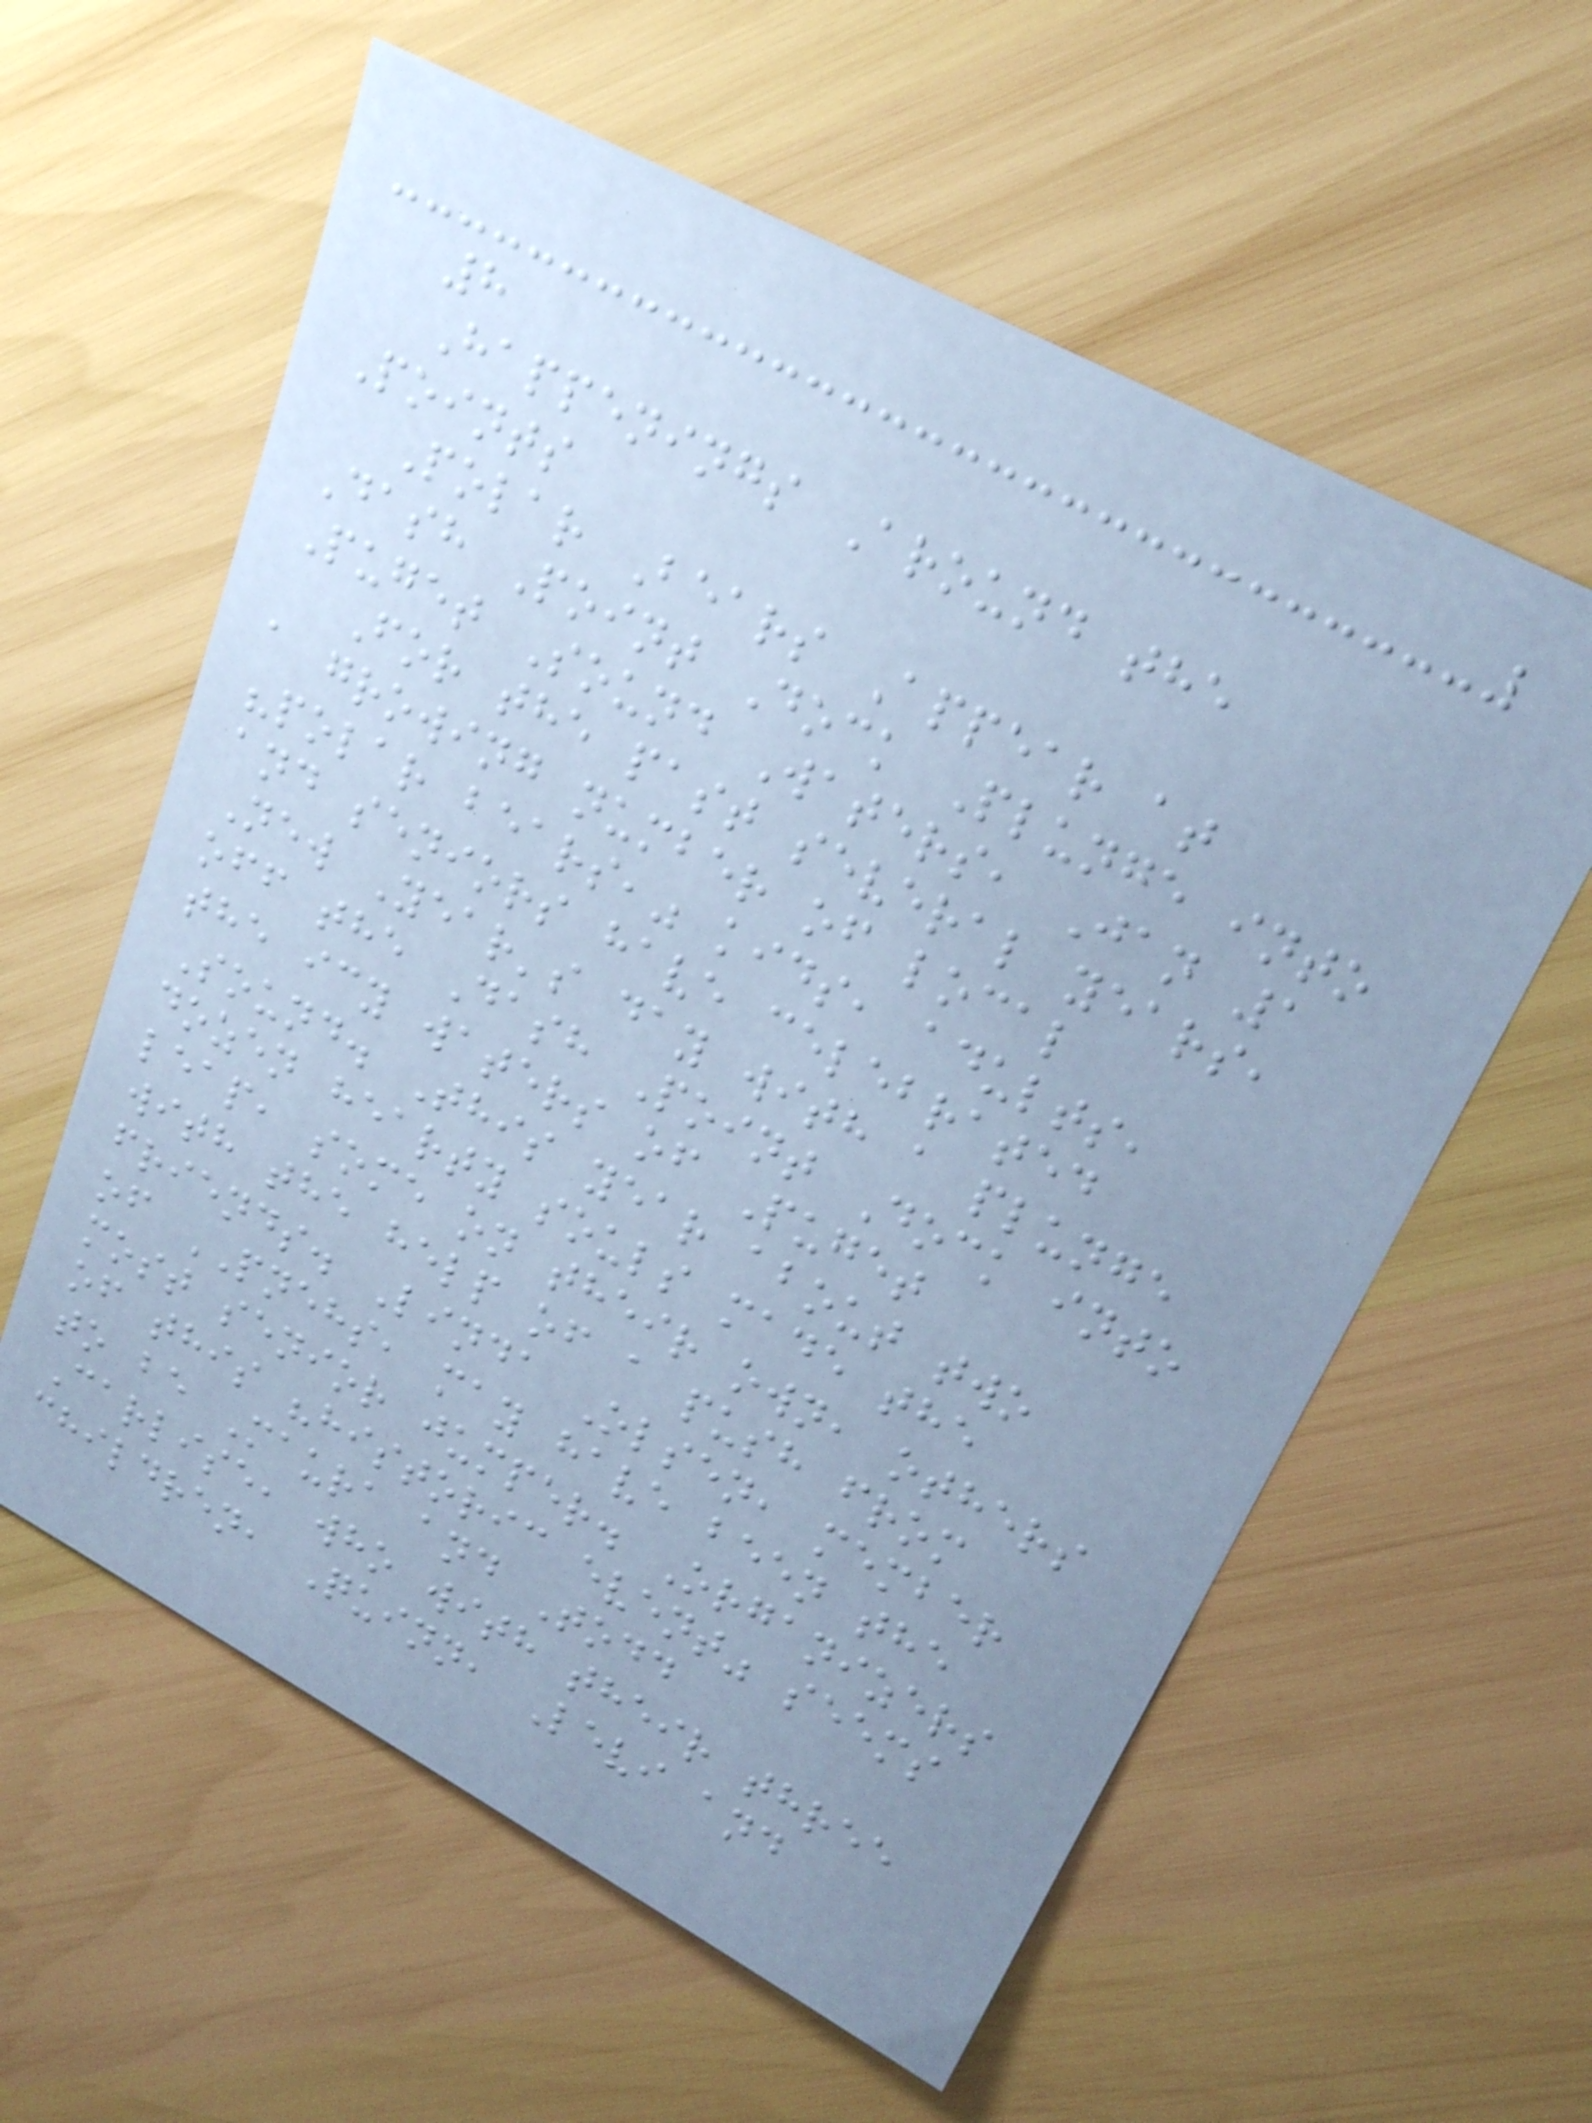8
Happenings Around the
Points
Polar Bears Appear at
Dash Point Dock Plunge into
Puget Sound Waters, Jan 1
For the past several years,
a growing number of local
"polar bears," kids, adults,
and seniors have celebrated
New Year's day with a plunge
off the Dash Point Dock into
the icy waters of Puget
Sound. This year about two
dozen hearty souls made the
leap, some on their own, others
with the help of a push from
friends. Linda Olsen, member
of PNEHS, may have been the
most senior jumper. Organizers
of this "historic event" seems
to be Maura and Todd
Carlise, who with their three
children, Quinn, Levi and
